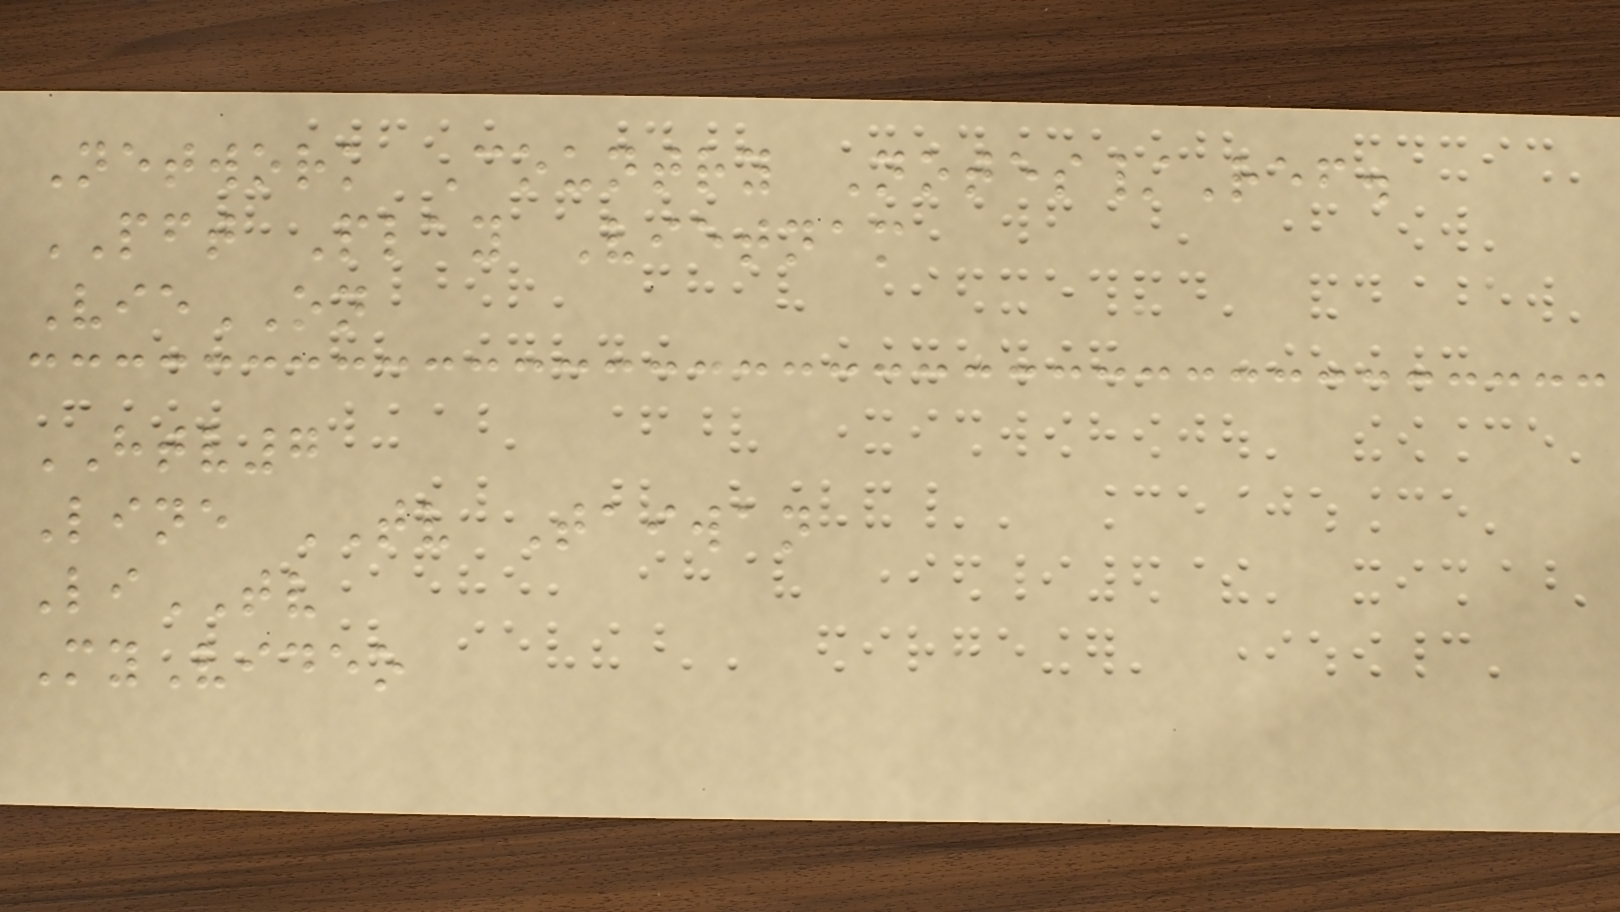Network Country Notes/Ref.
PFT Play Vietnam
VieON
HTV7
Line TV Taiwan
LiTV
MyVideo
